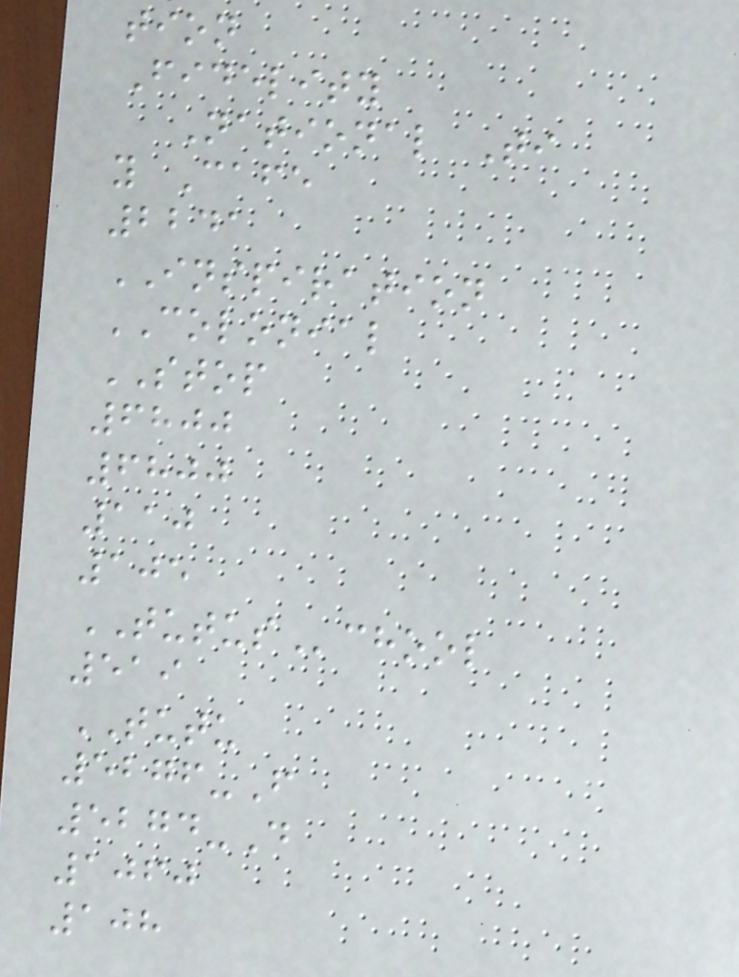tion
Fidelity
National Ti
y Cafe
2241
INSPIRATION
COLONIAL
STOP
6800
6800
110
105
TUTUSchool
519
TUTU
5276-F
5274-D
1060
108
